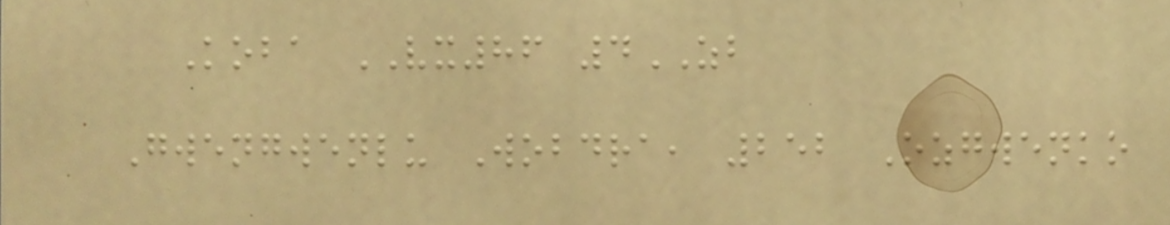Koba VX86 4ZB
Gwengwenlu Wobdra, 252 Ozgwenko
